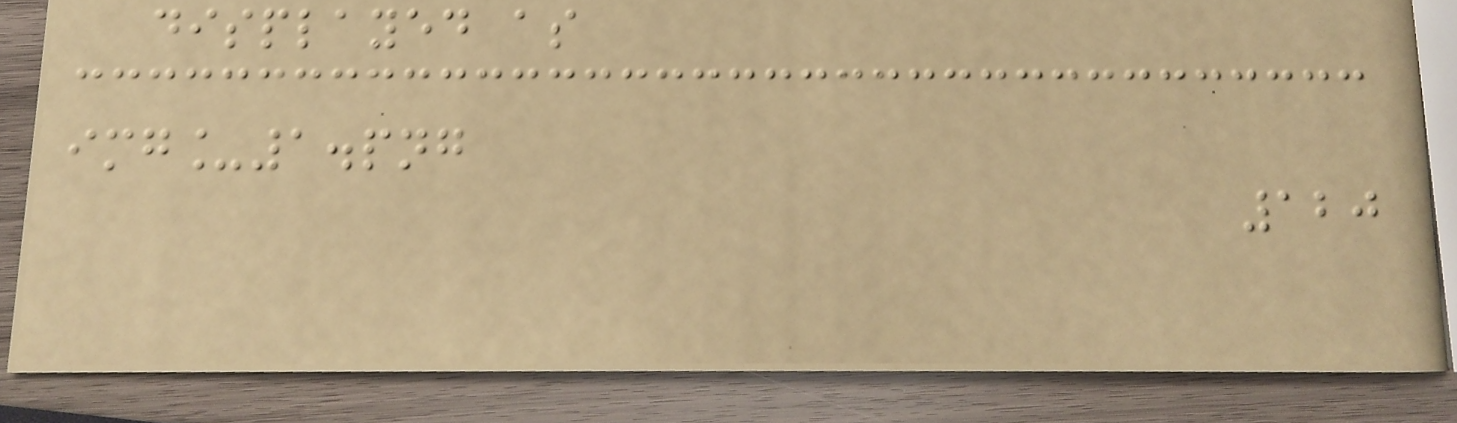displayed as
img_1.png
120
